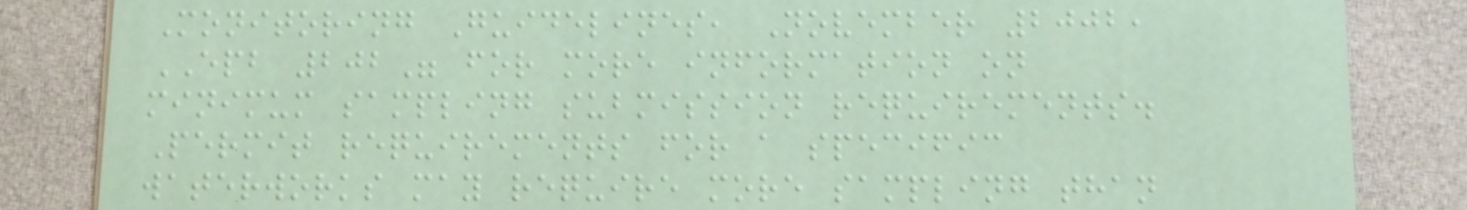Monitoring Guidelines, November 2002,
EPB 202" for more information on
minimum sampling submission requirements.
Permit requirements for a specific
waterworks may require more sampling than
